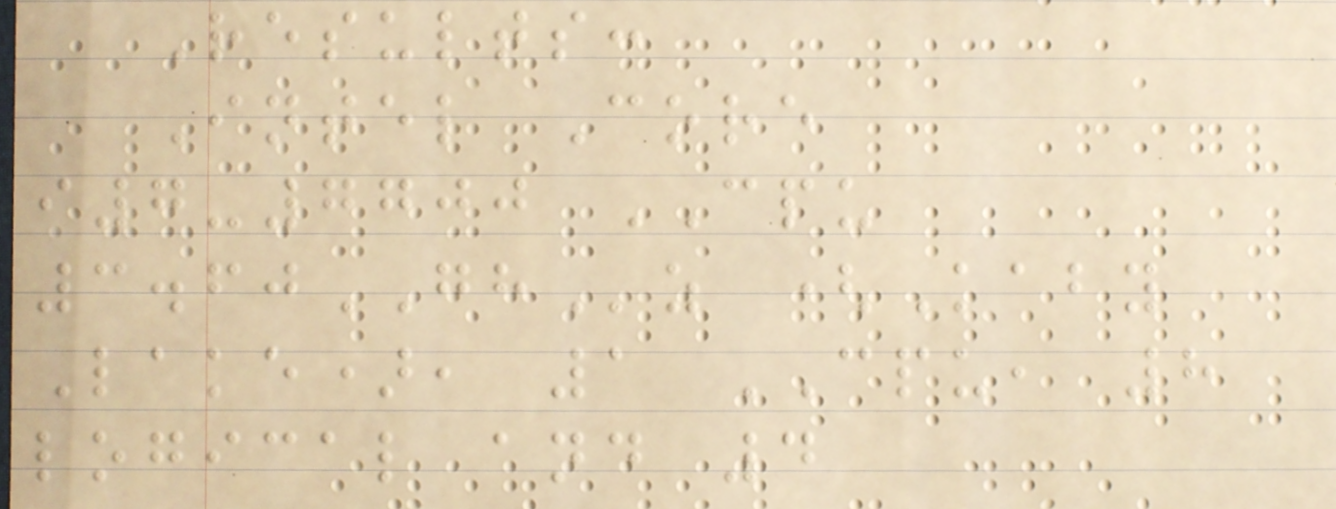Results:
Intel Core
i7-7700 CPU
3.60GHz (Kaby
Lake), 1 CPU, 8
logical and 4
